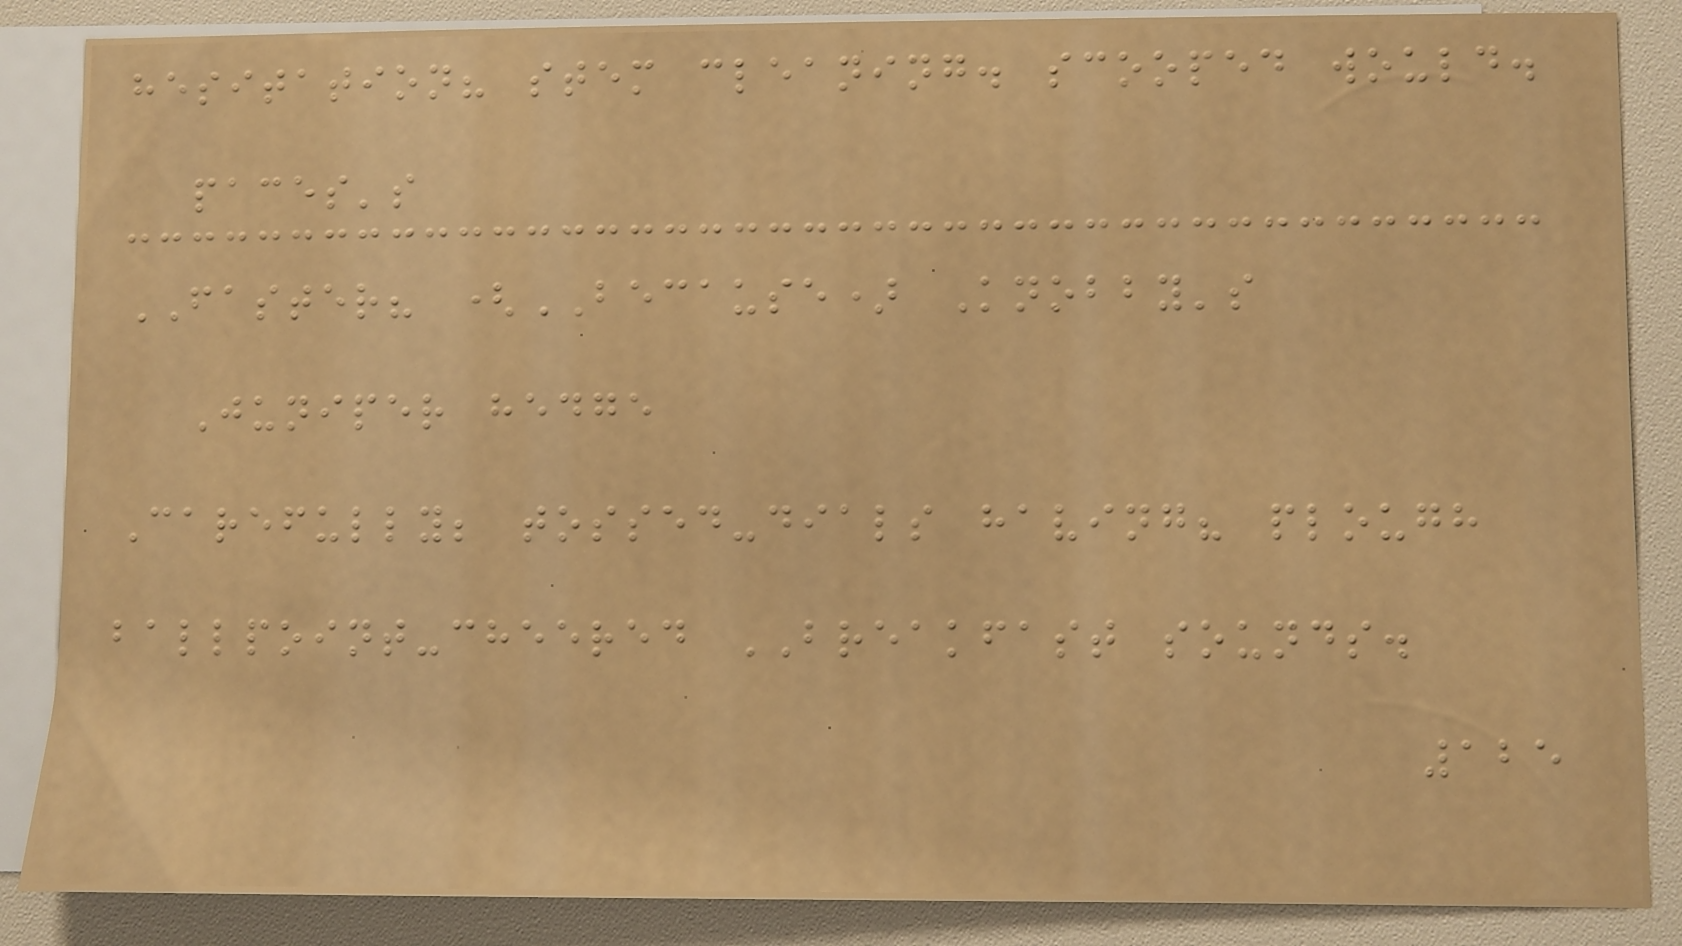hesitation? stem cleaning. scooped would.
paces's
FASTER? (BECAUSE) Knobby's
Juniper hedge
Carefully; tossed-dials having? plough
ballpoint-cheered BREAKFAST sounds.
125
